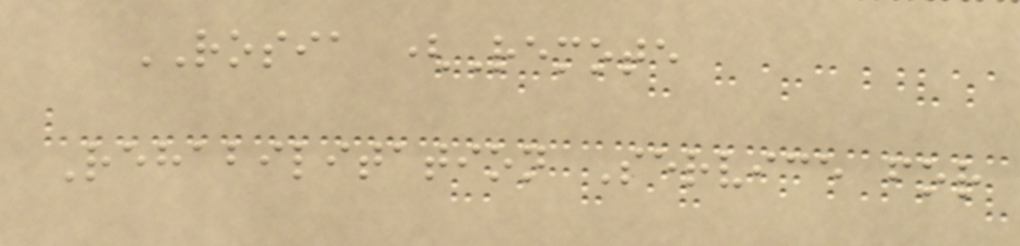ROSIA (Remote
Rehabilitation Service for
